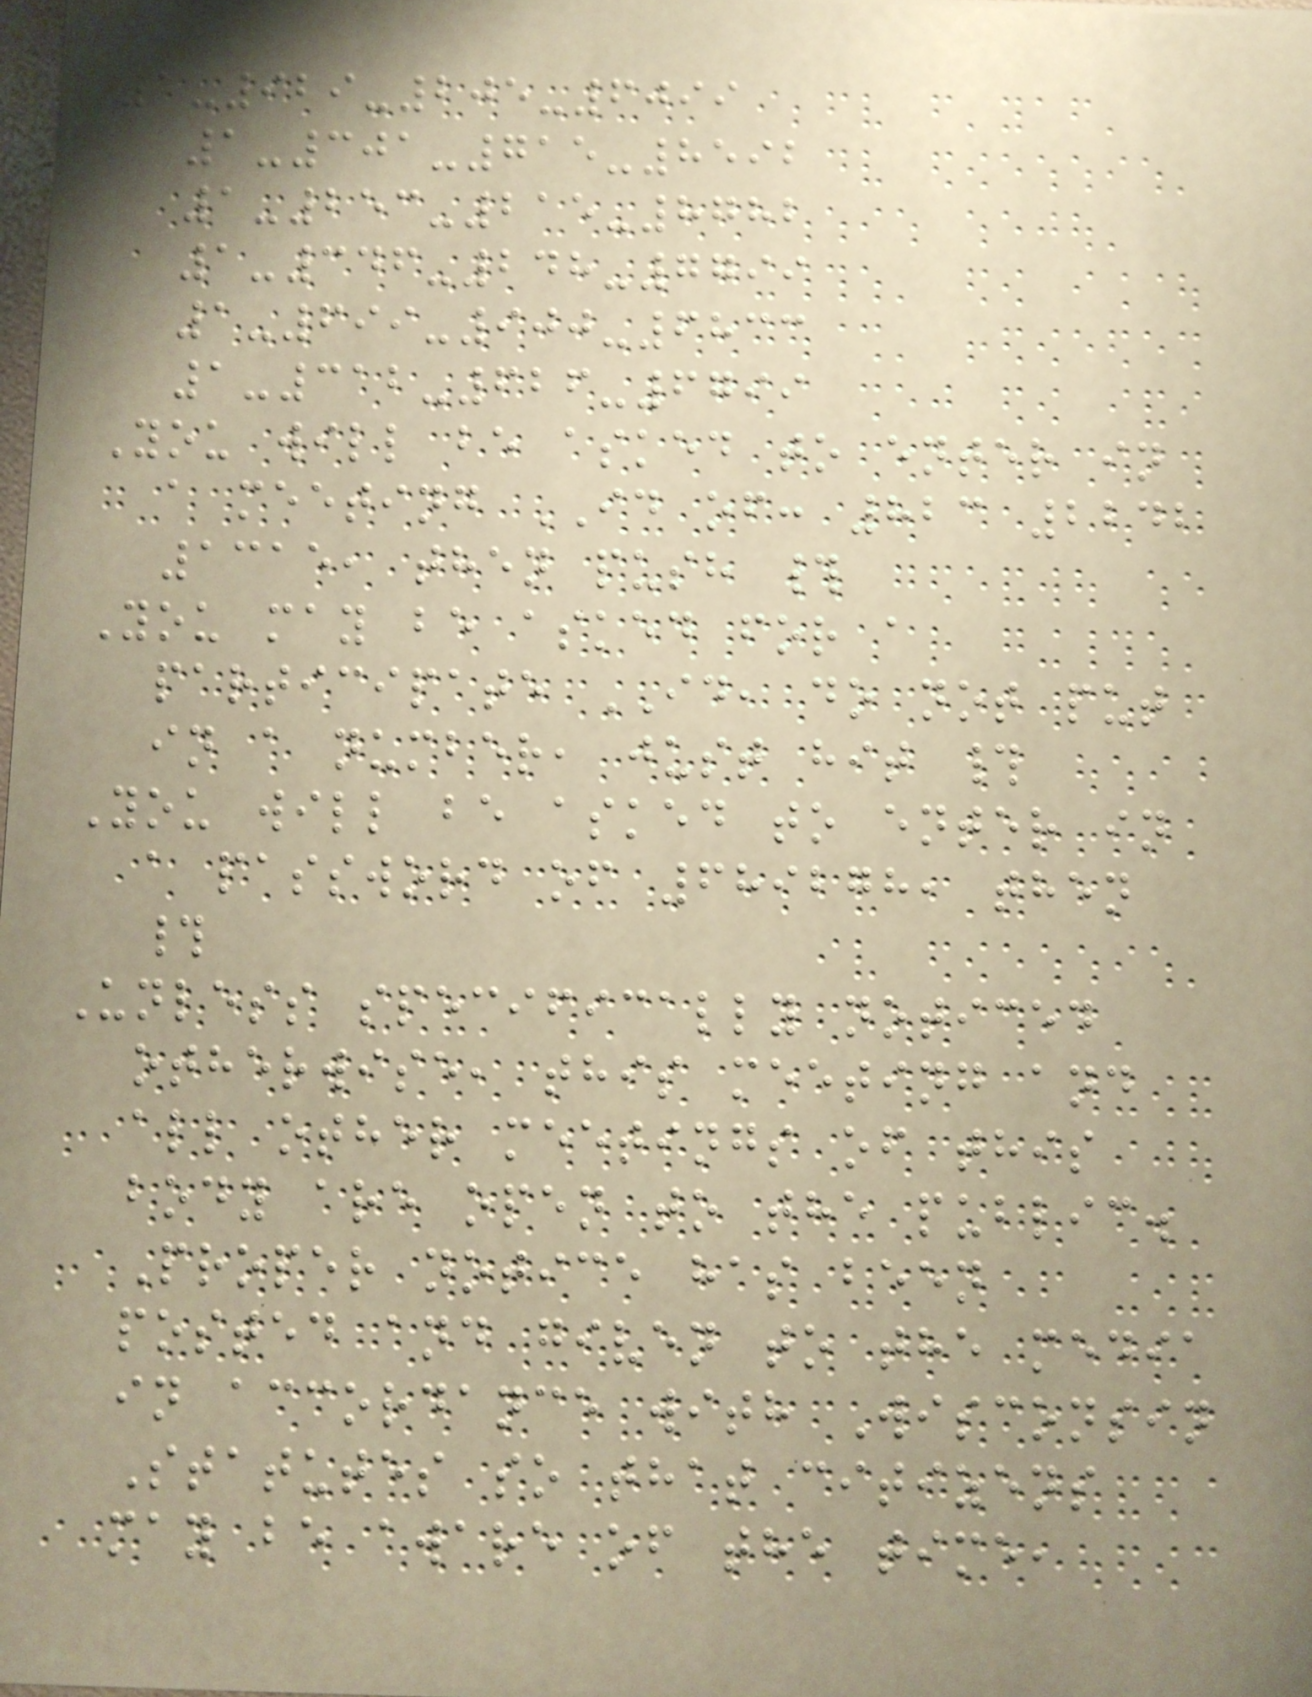1-929-205-6099
1-301-715-8592
1-253-215-8782
1-346-248-7799
1-699-900-6833
1-312-626-6799
You will be asked to enter in
a meeting ID of: 823 2242
1315, then push #
You may be asked for a
participate ID, do not put
in a number, just hit #
You will be asked to enter in
a password of 689278, then
#
Unless specifically noticed
otherwise, this meeting and
all other meetings of this
body are open to the public.
Proper notice has been
posted and given to the media
in accordance with Wisconsin
Statutes so that citizens
may be aware of the time,
